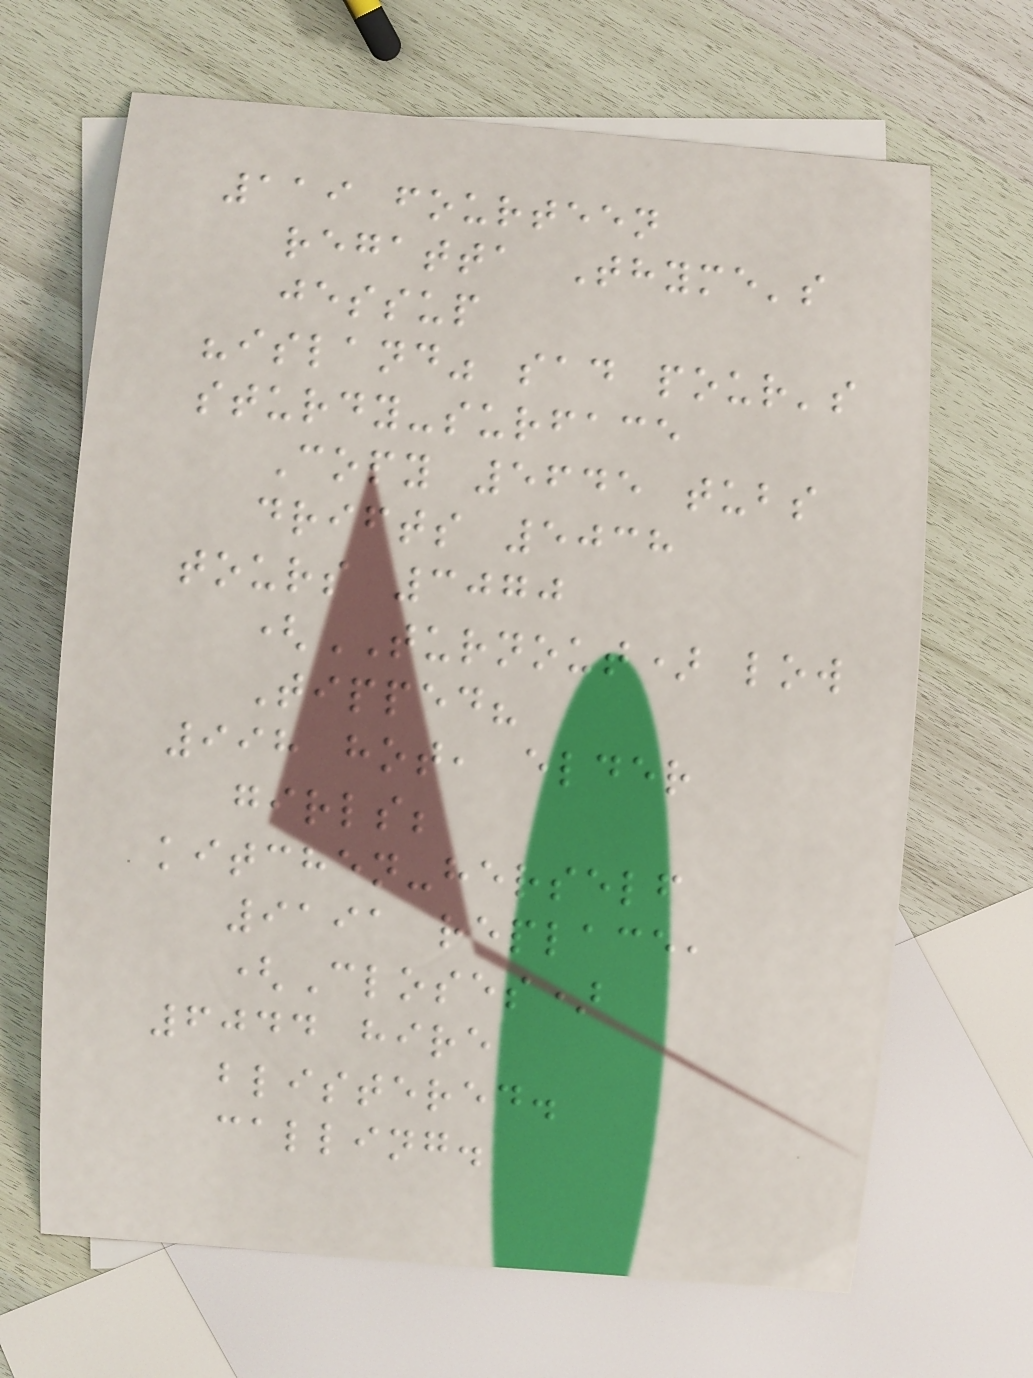119 fourteen
regatta Thyme's
jessup
"island" sad pour's
sturdy-surface
Copy 5645 tubs
drifts 5038
tours 3070
(TURNOUT) low
Tipped?
998 hot, elder
girls;
kitchen-herself
9191 replace,
(Closes)
6044 hire
blistered.
calling.
